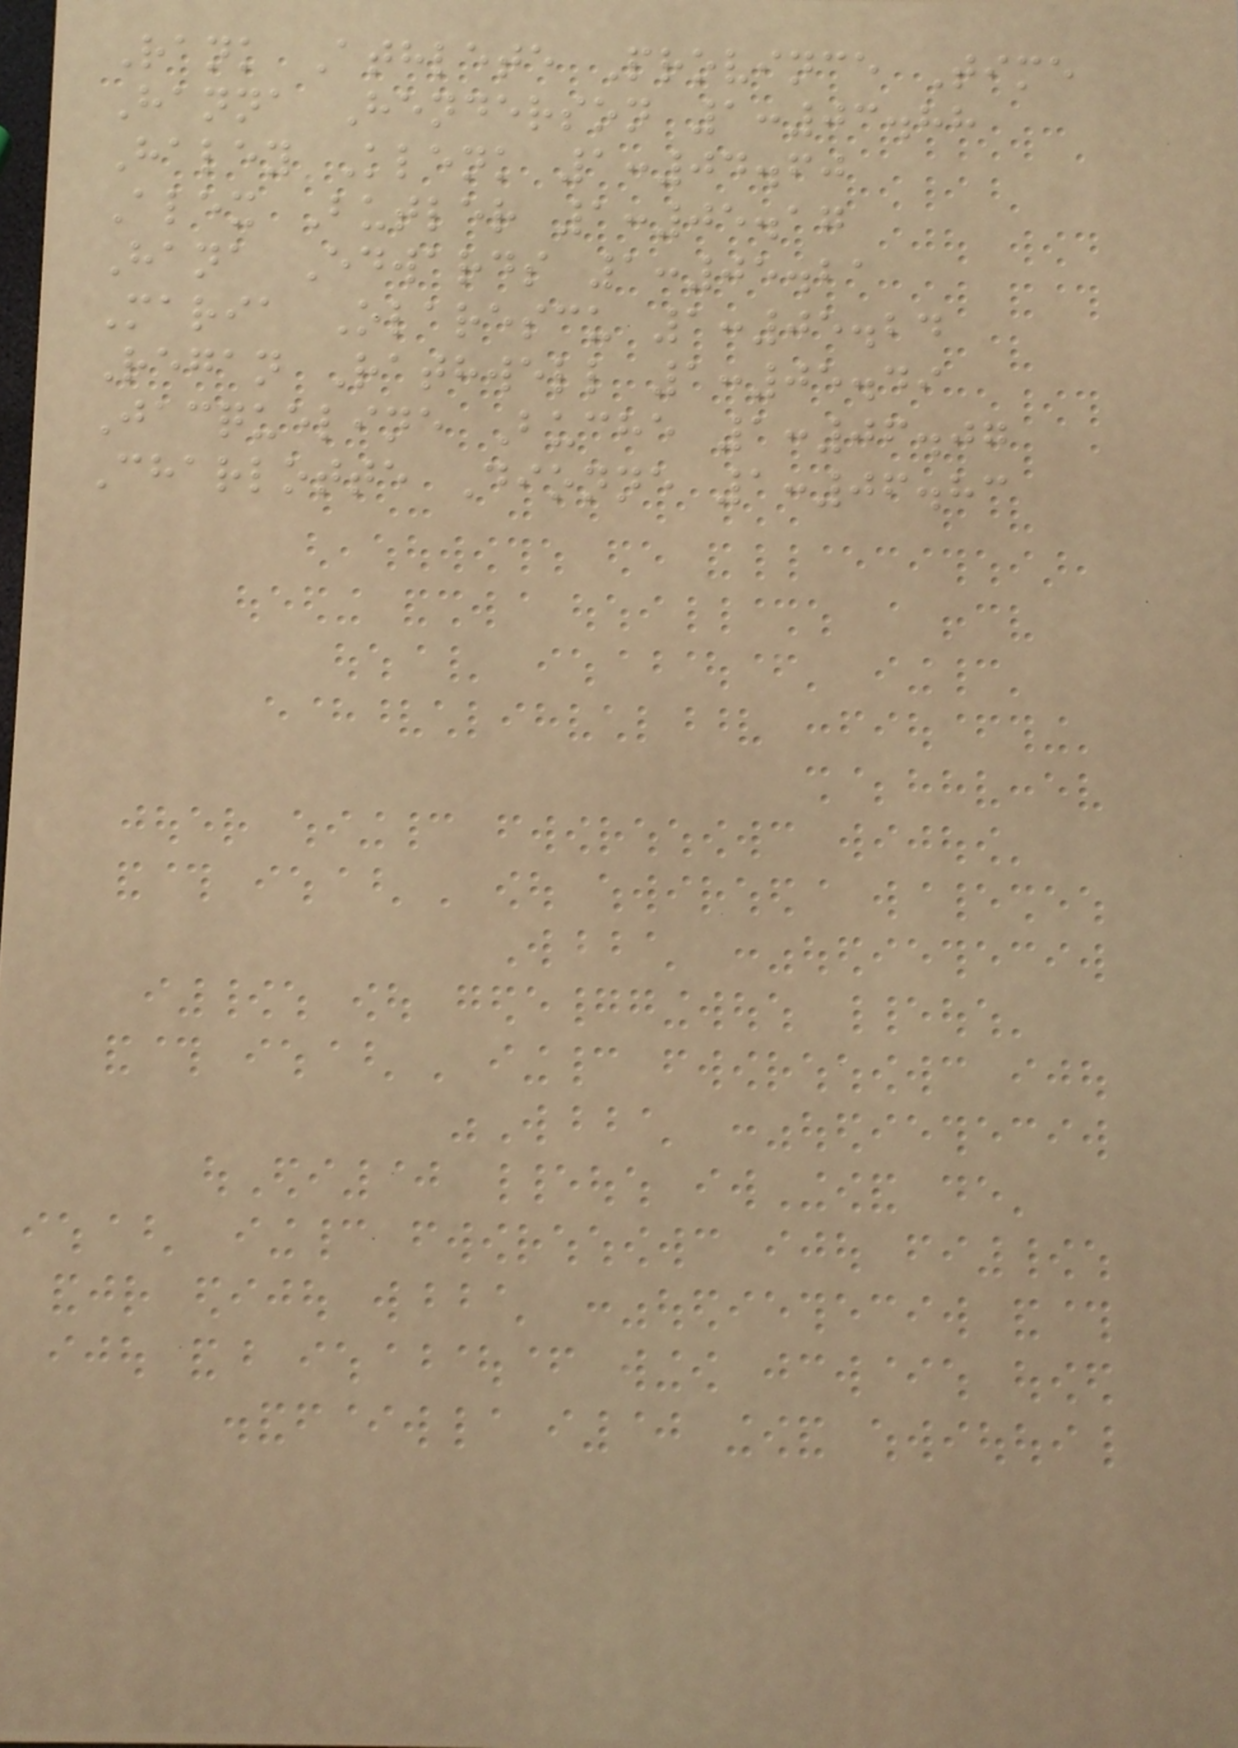Rank Athlete Province Time
Hanna Henderson 1:03.88
Haley Klenk 1:04.60
Alex Butler 1:05.17
Hana Edwards 1:05.21
Maria Olarescu 1:05.24
Regan Rathwell 1:05.49
Jacqueline Buche 1:06.07
Charlotte Dionne 1:06.83
